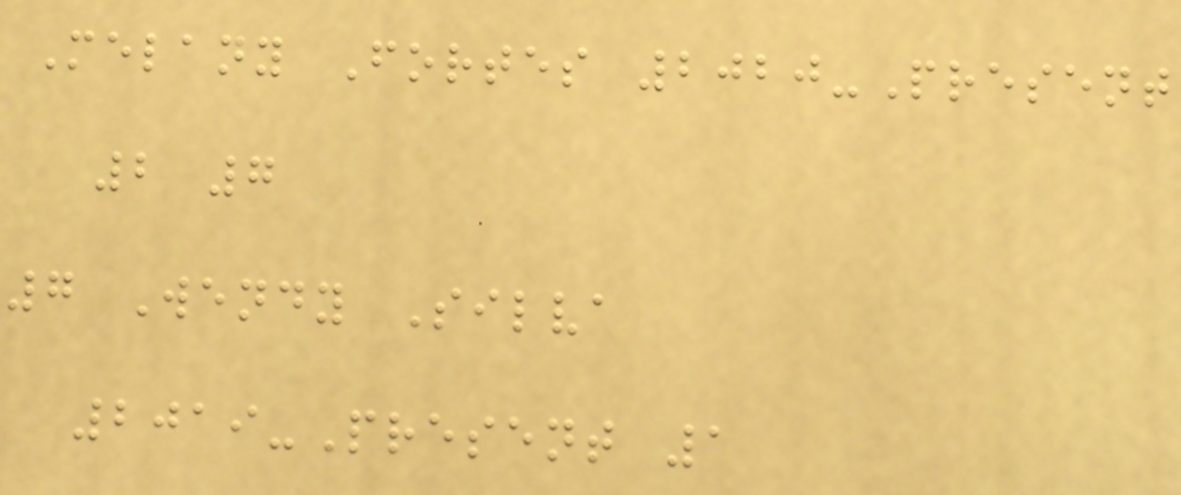Melany Fortes 2020-Present
2 7
7 Wendy Silva
2019-Present 1
